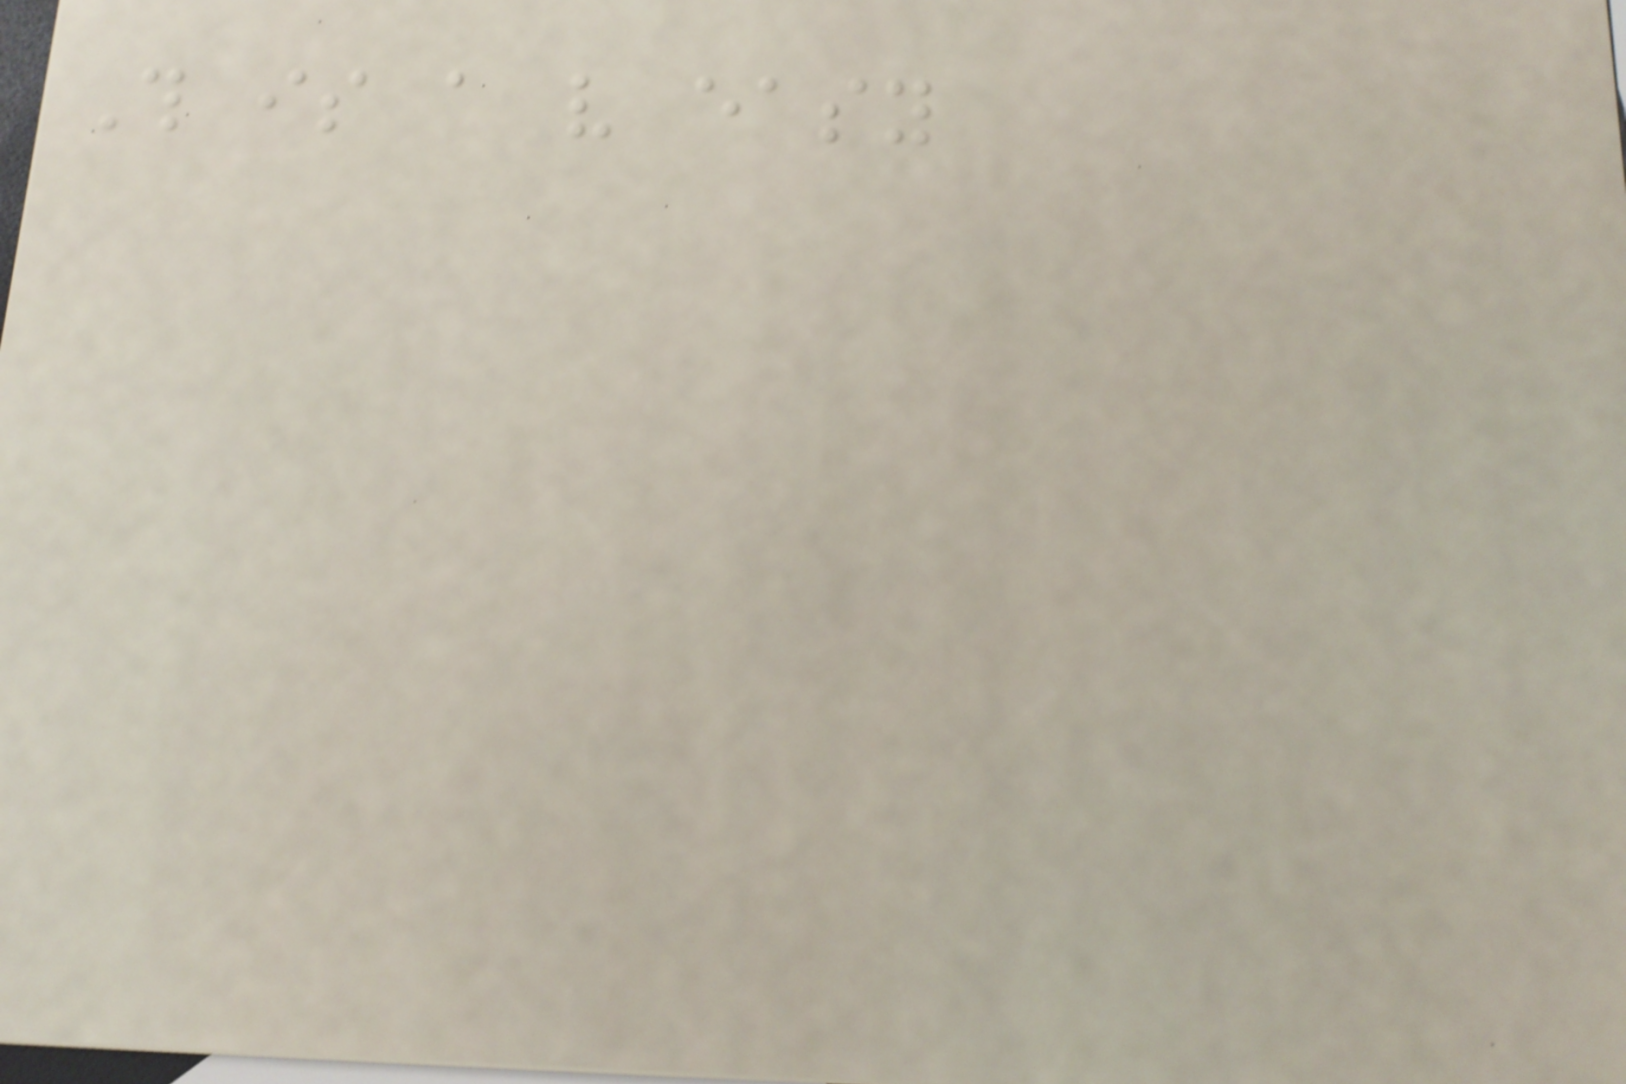This is a very easy
